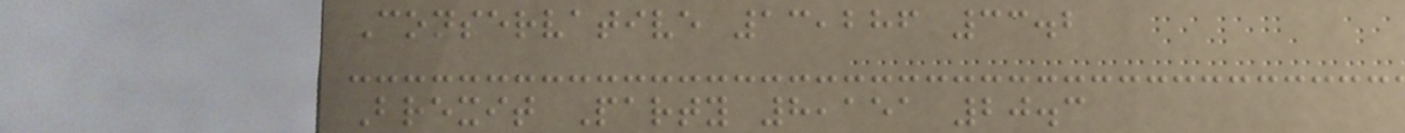Conservative 13,286 33.2
Brexit Party 8,151 20.3
